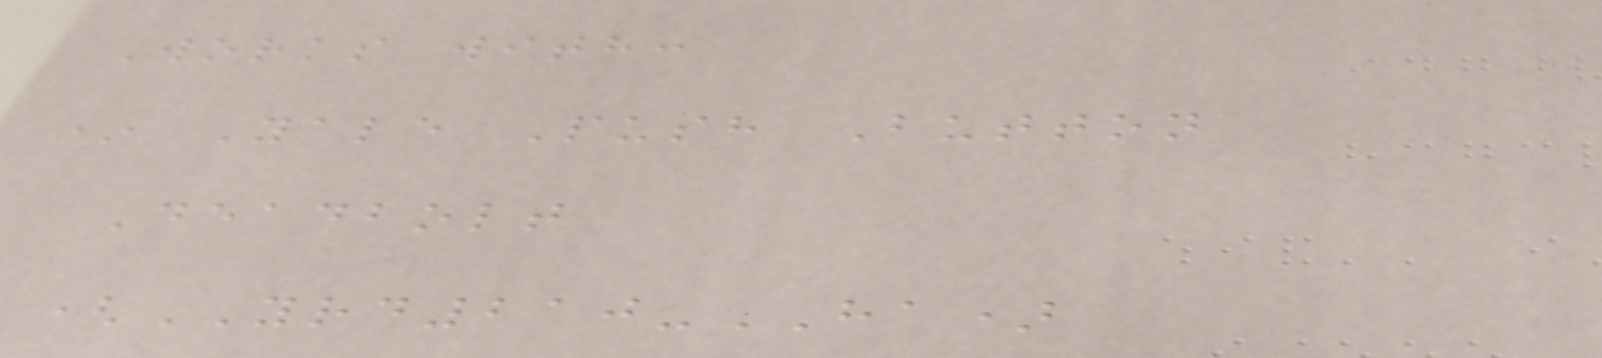Works with:
* Yale Push Button
Deadbolt
(YRD210-HA)
